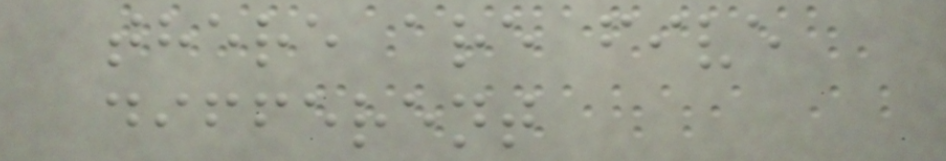there are five
different
